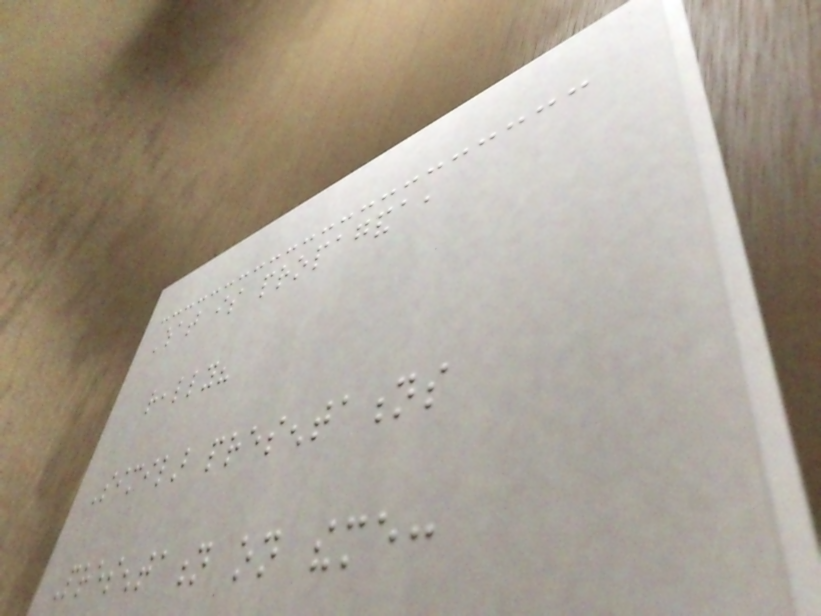What is propaganda,
really?
Similar presentations
Presentation on theme:
